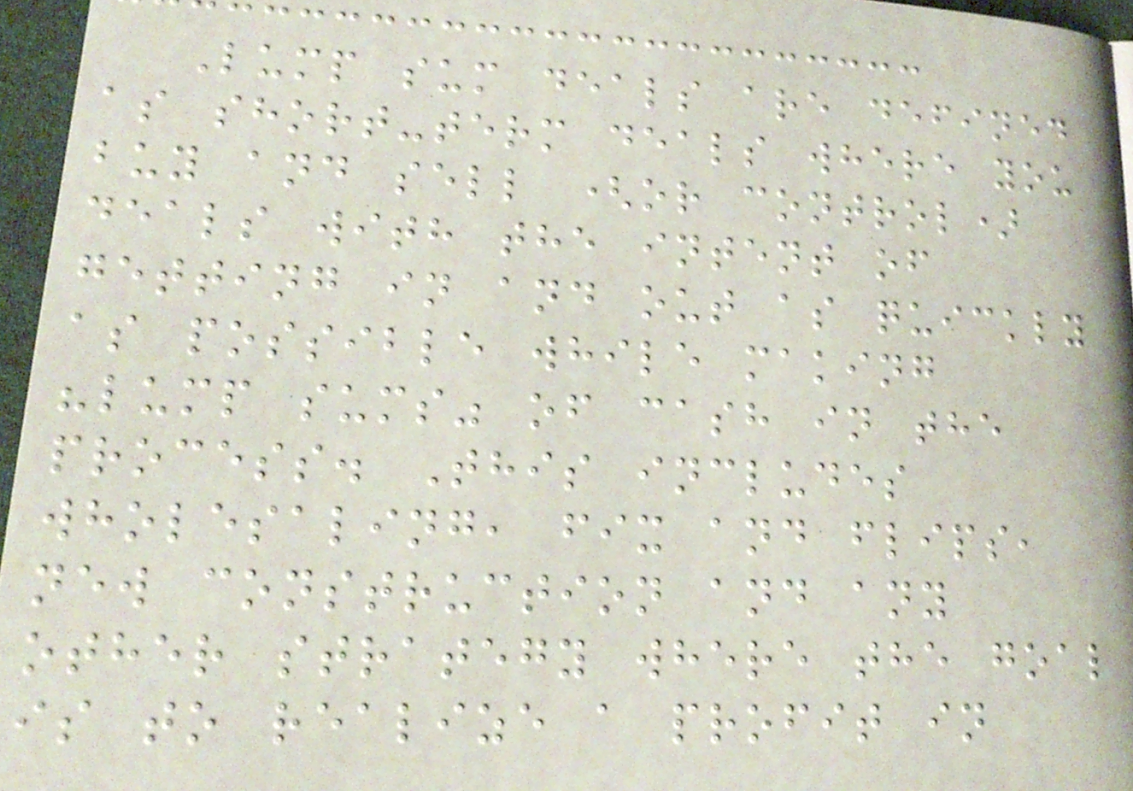Lump sum deals are defined
as short-term deals where you
buy and sell (or control)
deals with the intent of
getting in and out as quickly
as possible while making
"lump sums" of cash in the
process. This includes
wholesaling, fix and flips,
new construction and any
other strategy where the goal
is to realize a profit in
